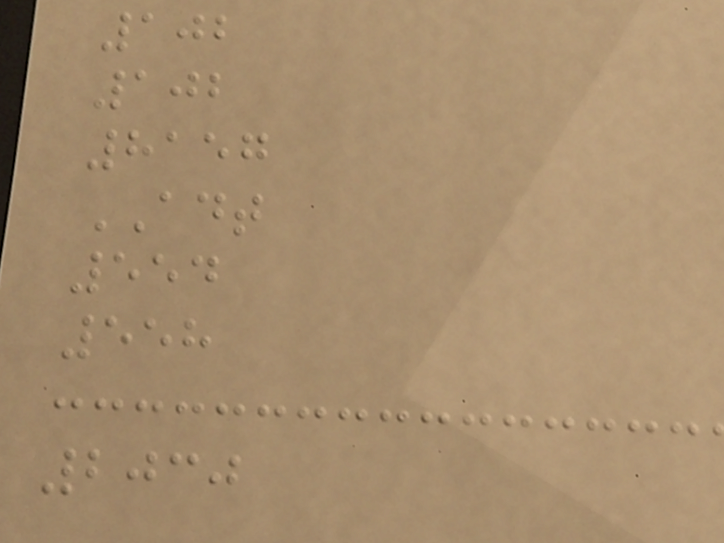102
102
8157
ADT
554
558
2030
